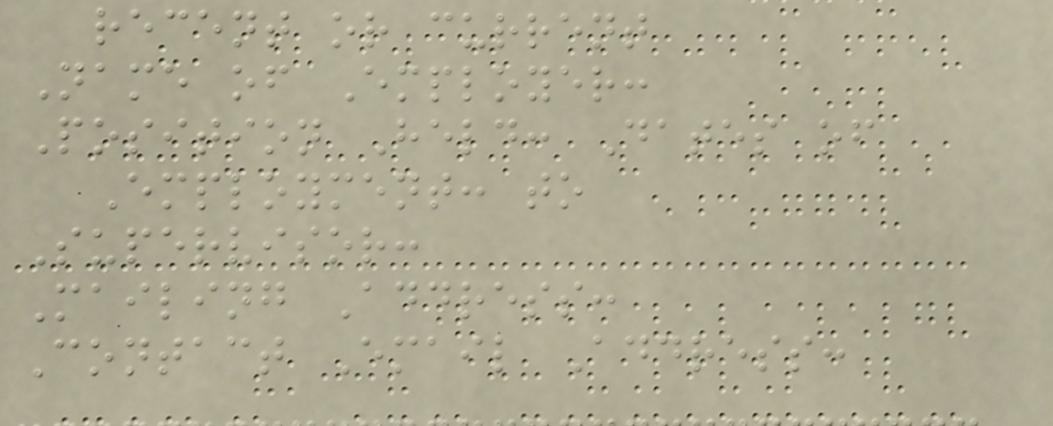recent or current
Name of Employer:
Position Held: Dates of
Employment: to
Supervisor:
Mailing Address:
Contact Email Address:
